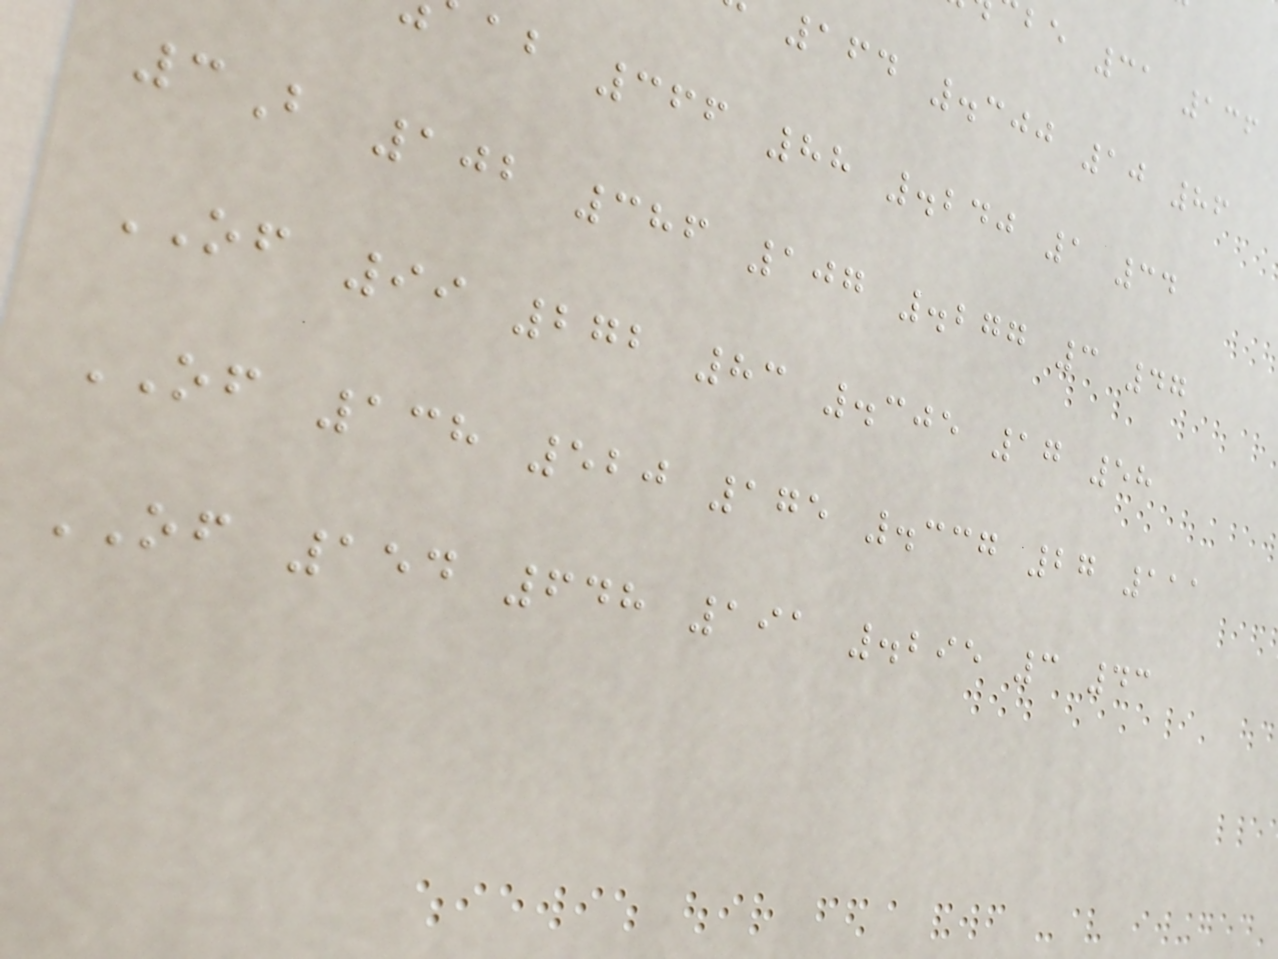be 31 136
164 .300 10 86
ab 366 88 .240 1 34
3B 102 386 107 .277 3 47
OF 99 272 83 .305 17 58
OF 138 520 175 .337 27 111
OF 154 648 191 .295 3 43
